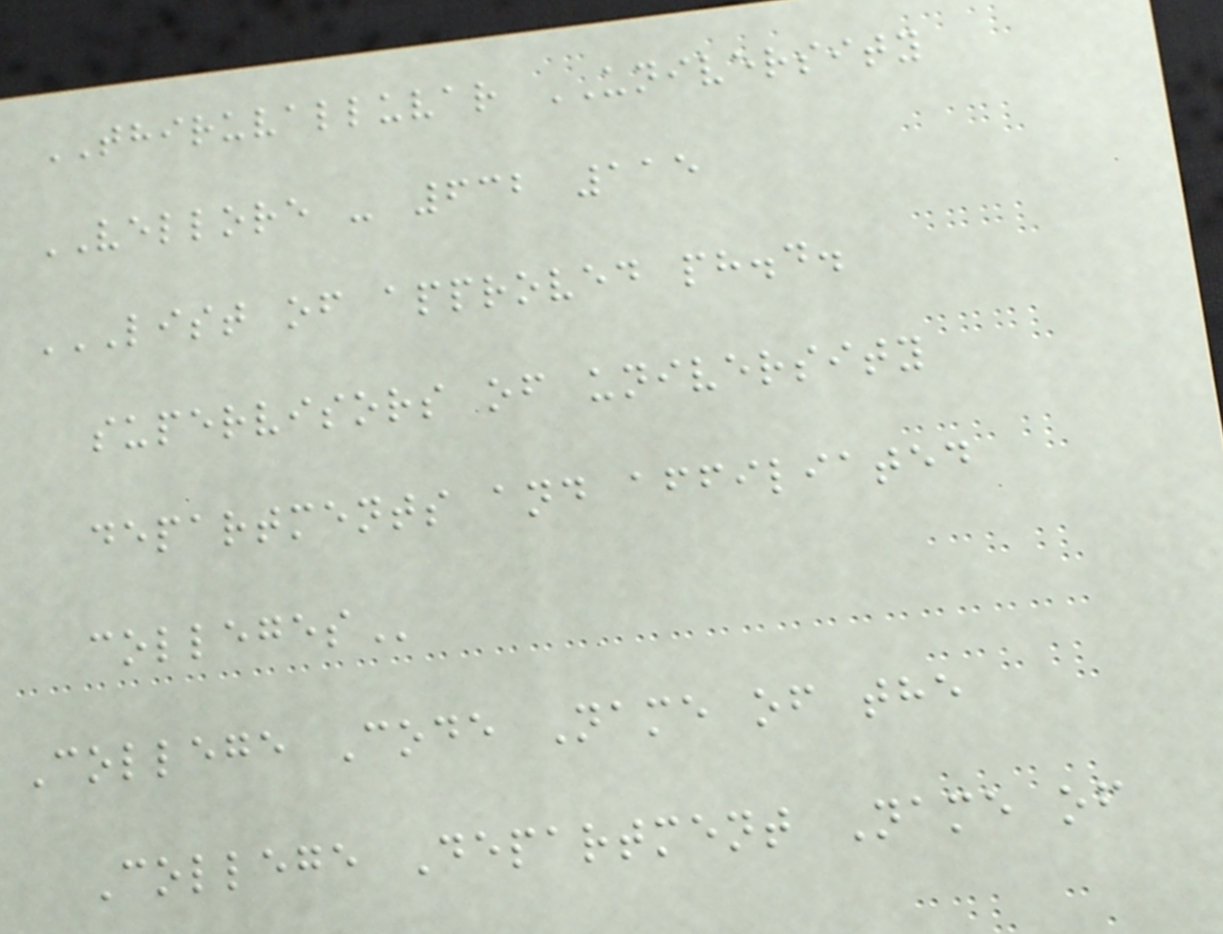THIRUVALLUVAR UNIVERSITY
VELLORE - 632 115
LIST OF APPROVED PH.D.
SUPERVISORS OF UNIVERSITY
DEPARTMENTS AND AFFILIATED
COLLEGES
College Code Name of the
College Department Name of
